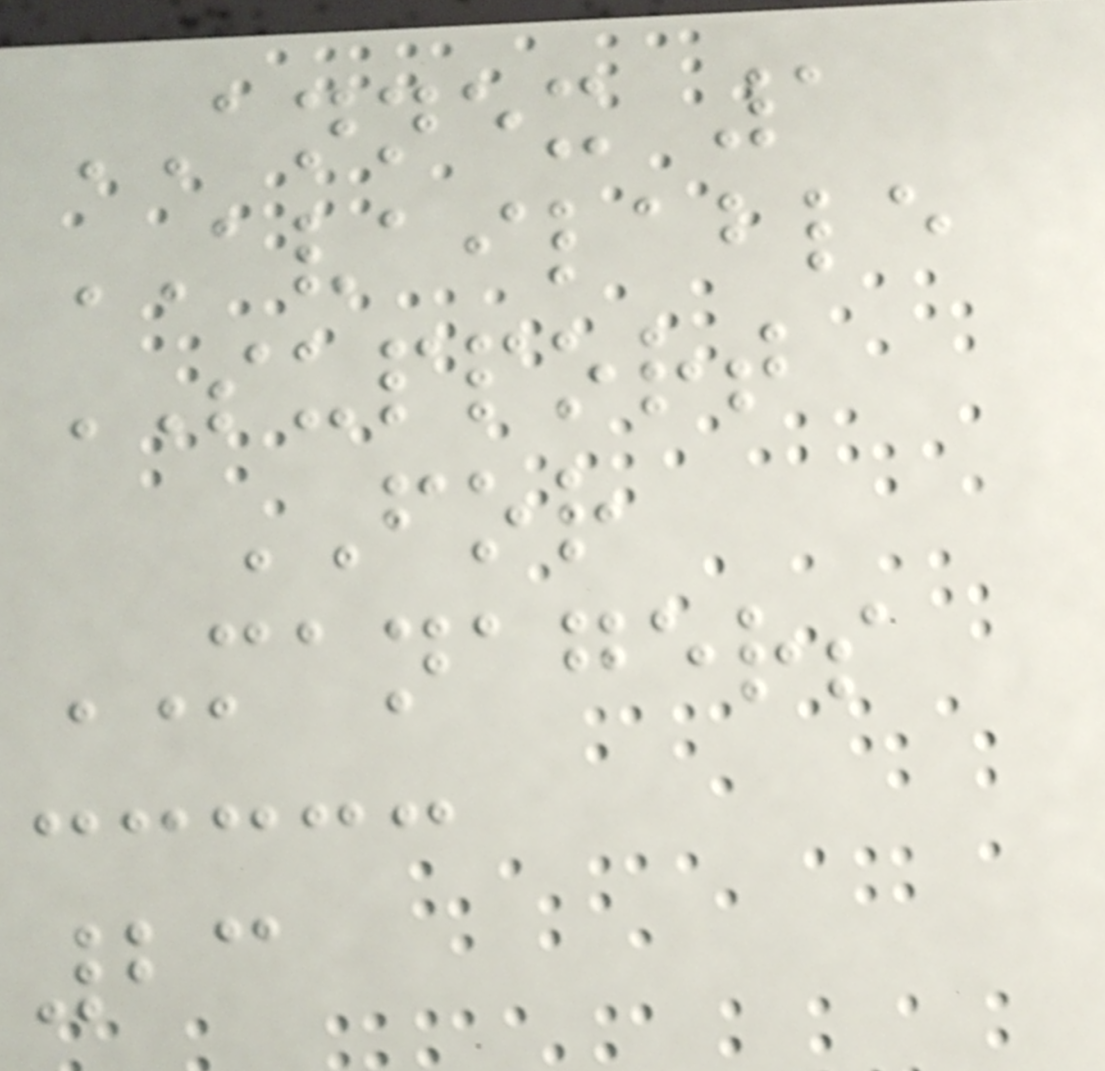ANNEX 1
AVAILABLE
SUPPORT
FOR
MANAGERS
23
